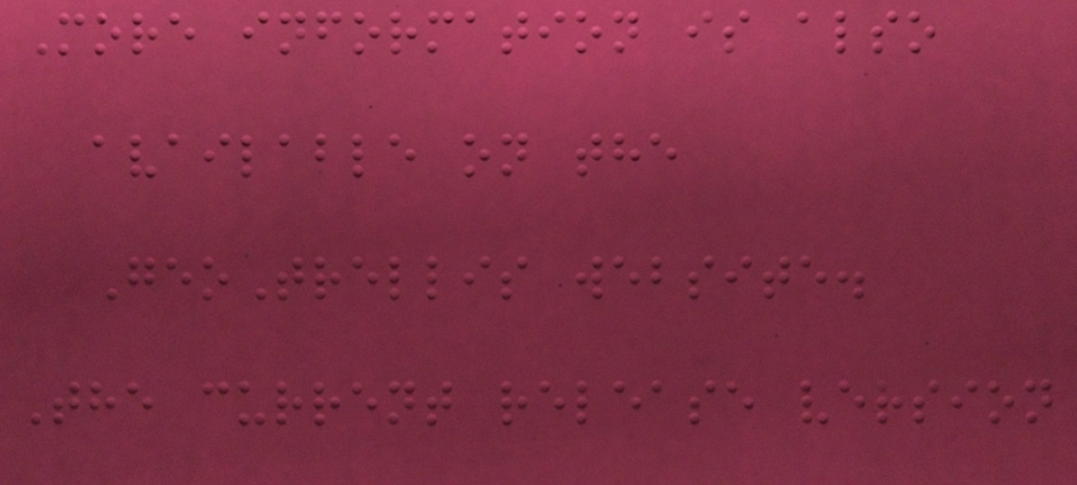More information is also
available on the
GeoTrellis website.
The current release version
